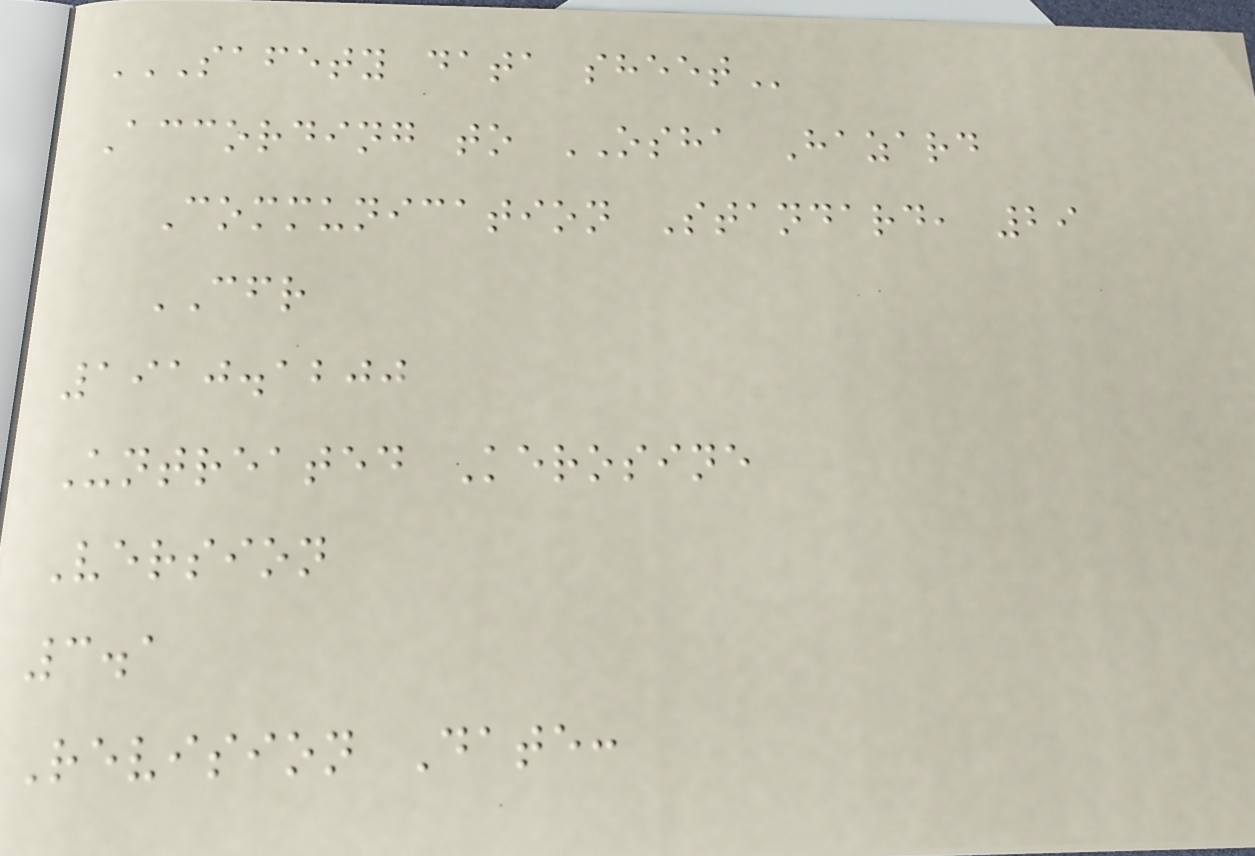SAFETY DATA SHEET
According to OSHA Hazard
Communication Standard, 29
CFR
1910.1200
Untreated Kerosine
Version
3.1
Revision Date:
